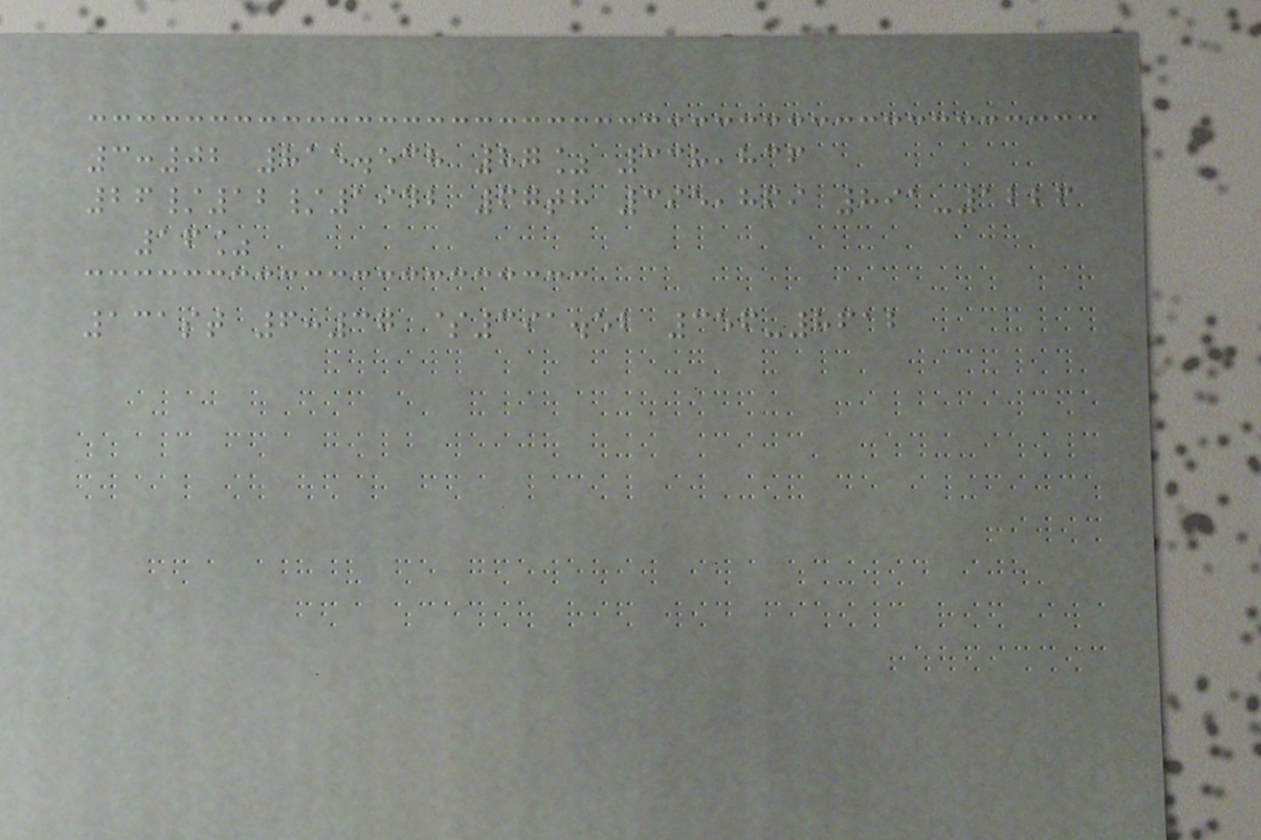3:02 815.538 87% 338,836
26/12/1942 67th 395,869 891-1226
16%
131st 6:37 $391.52 356-8612
